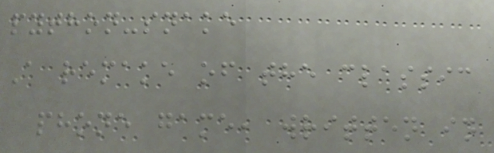python-snake
A remake of the classic
phone game, written in
